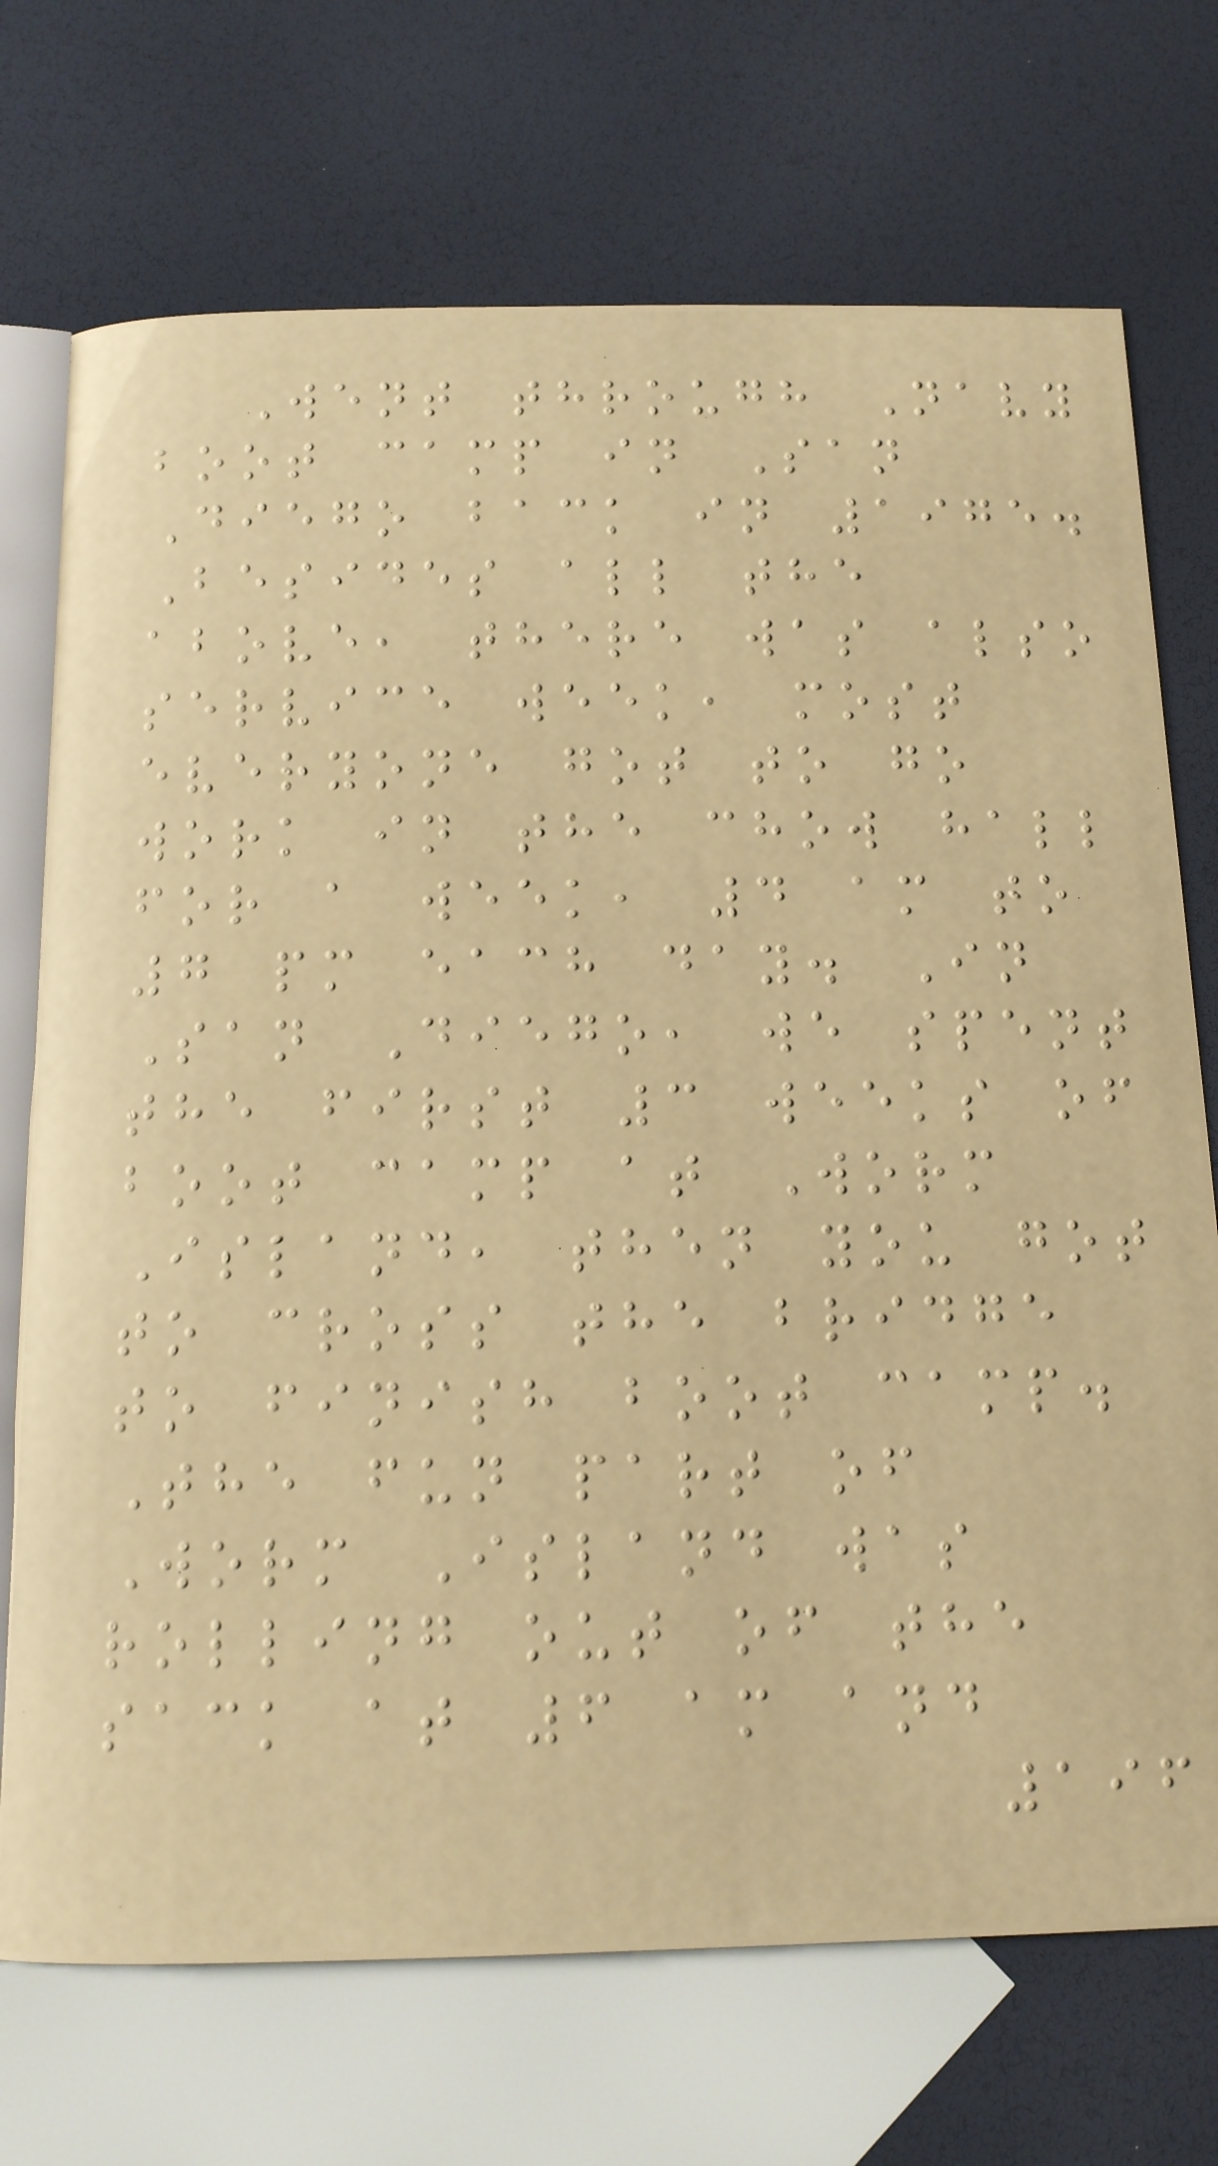Went through Navy
boot camp in San
Diego back in 1975.
Besides all the
above, there was also
service week, most
everyone got to go
work in the chow hall
for a week, 4 am to
7 pm each day. In
San Diego, we spent
the first 3 weeks of
boot camp at Worm
Island, then you got
to cross the bridge
to finish boot camp.
The fun part of
Worm Island was
rolling out of the
sack at 6 am and
196
